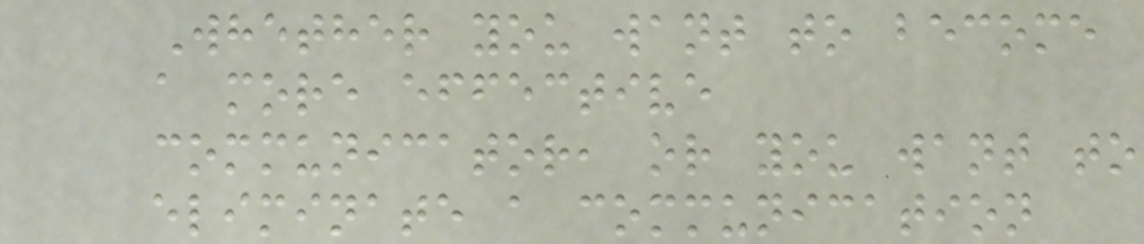Whether you want to become
a more effective
communicator, or you want to
eliminate a communication
